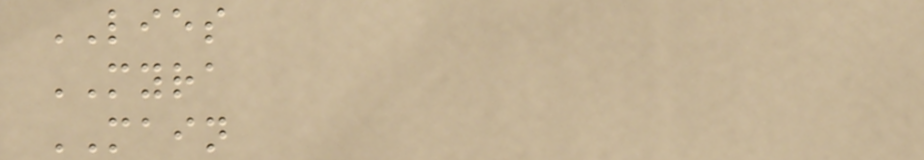LIES
MYRA
MAIN
